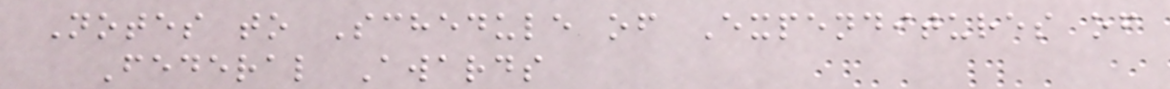Notes to Schedule of Expenditures of
Federal Awards
